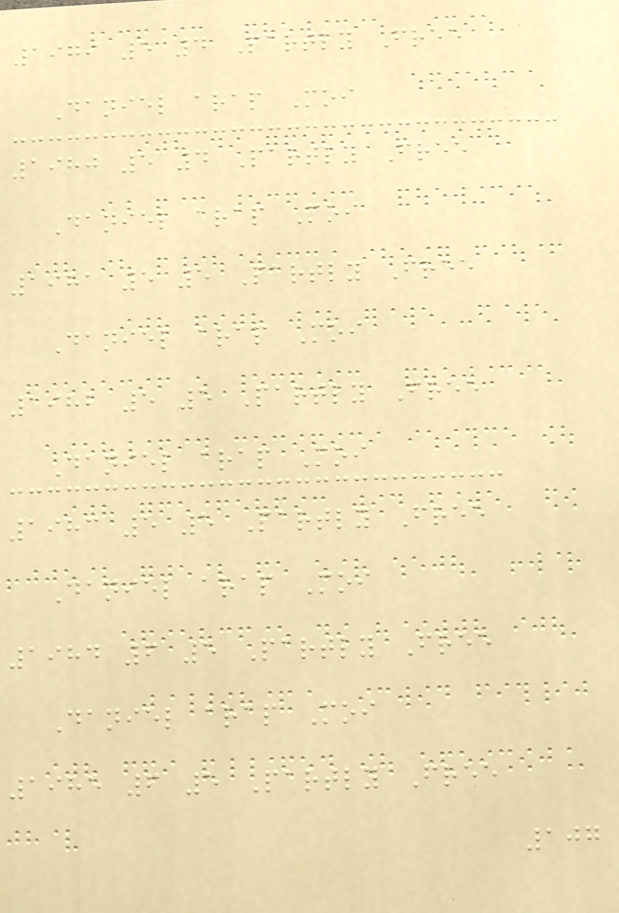1979 5 4 Partly Free
Daniel arap Moi
1980 5 4 Partly Free
Daniel arap Moi
1981 5 5 Partly Free
Daniel arap Moi
1982 5 5 Partly Free
Daniel arap Moi
1983 5 5 Partly Free
Daniel arap Moi
1984 6 5 Partly Free
Daniel arap Moi
1985 6 5 Partly Free
107
